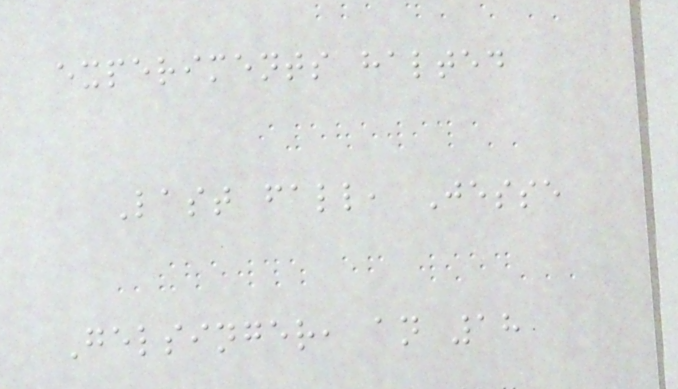experiments halted
Last fall, Jesse
Gelsinger, an 18
